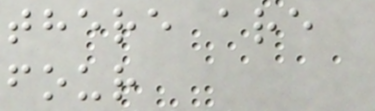there are
four
